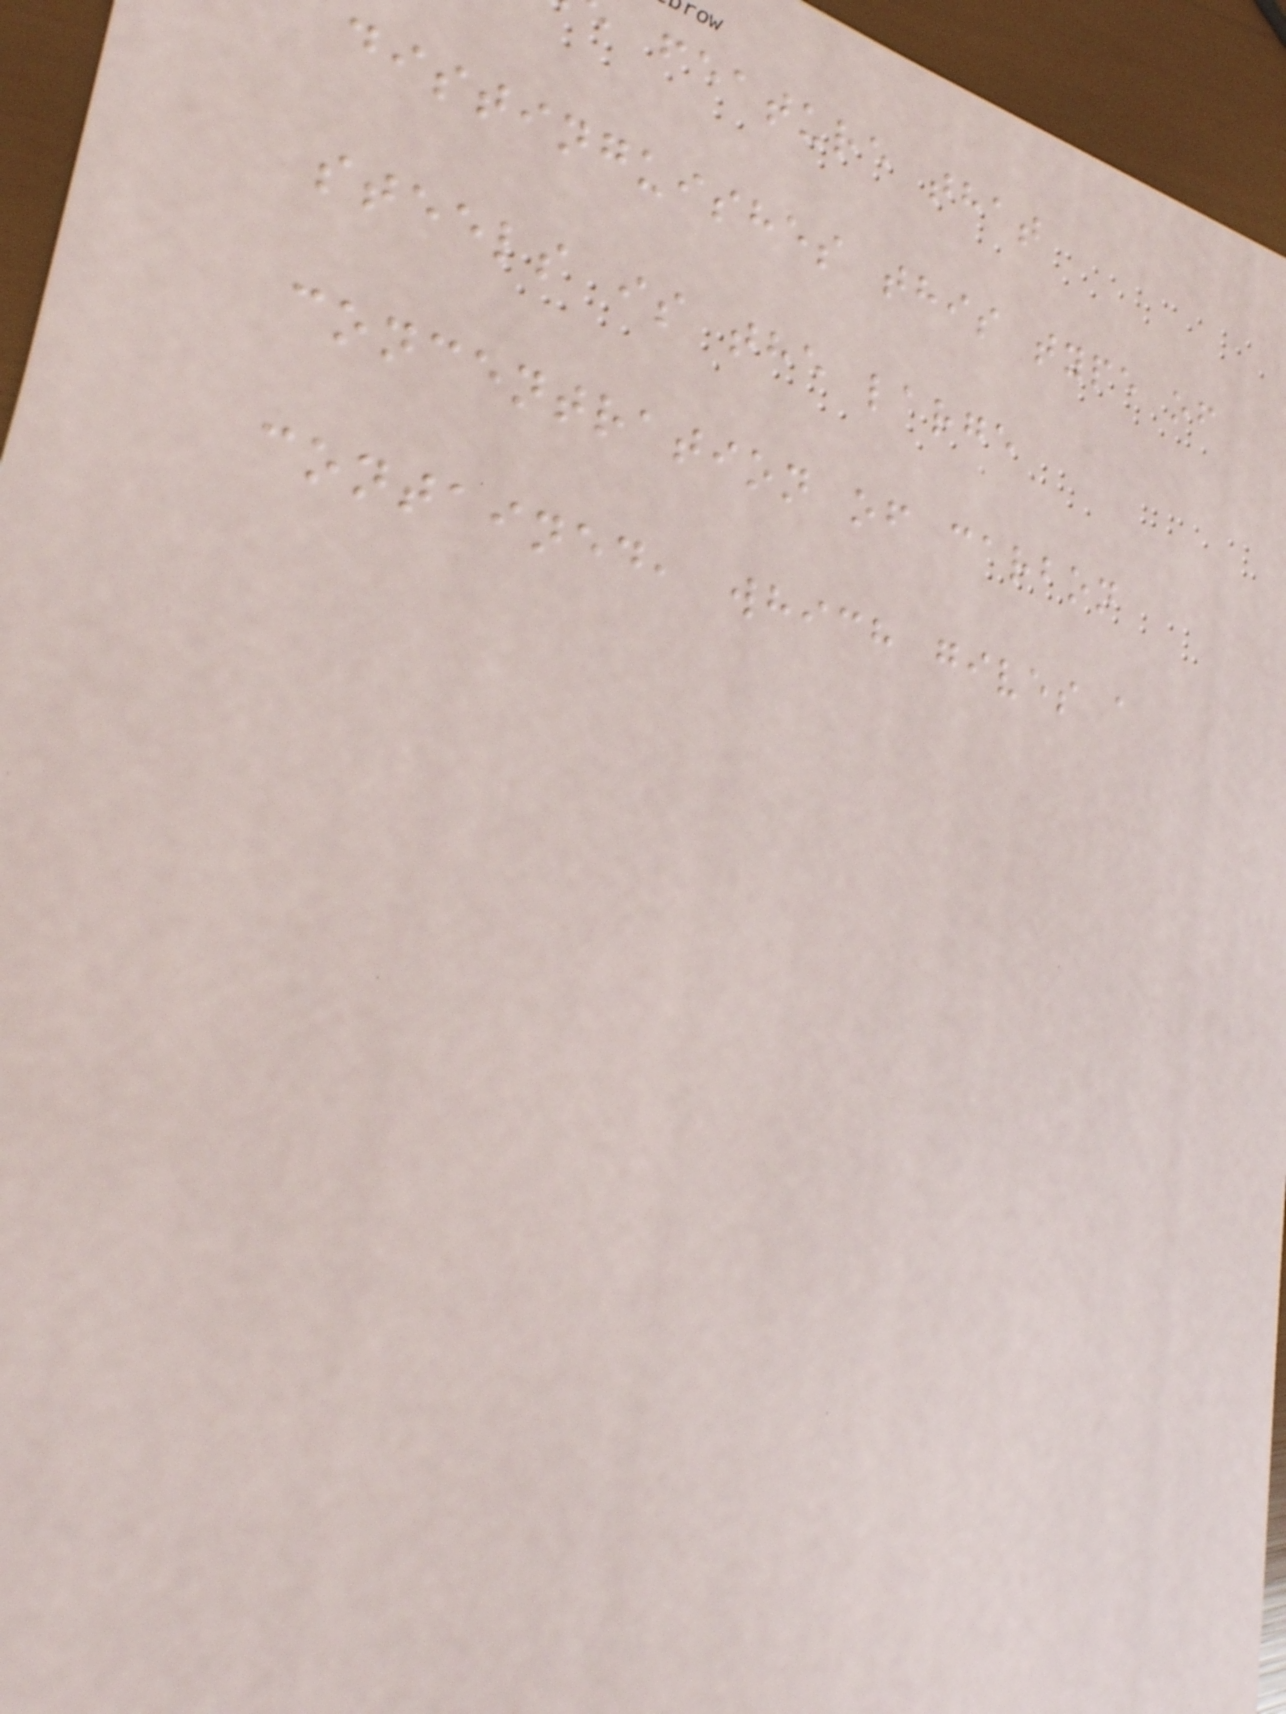feature that
distinguishes this type of
steels is the large
concentration of carbon
contained, which gives a
